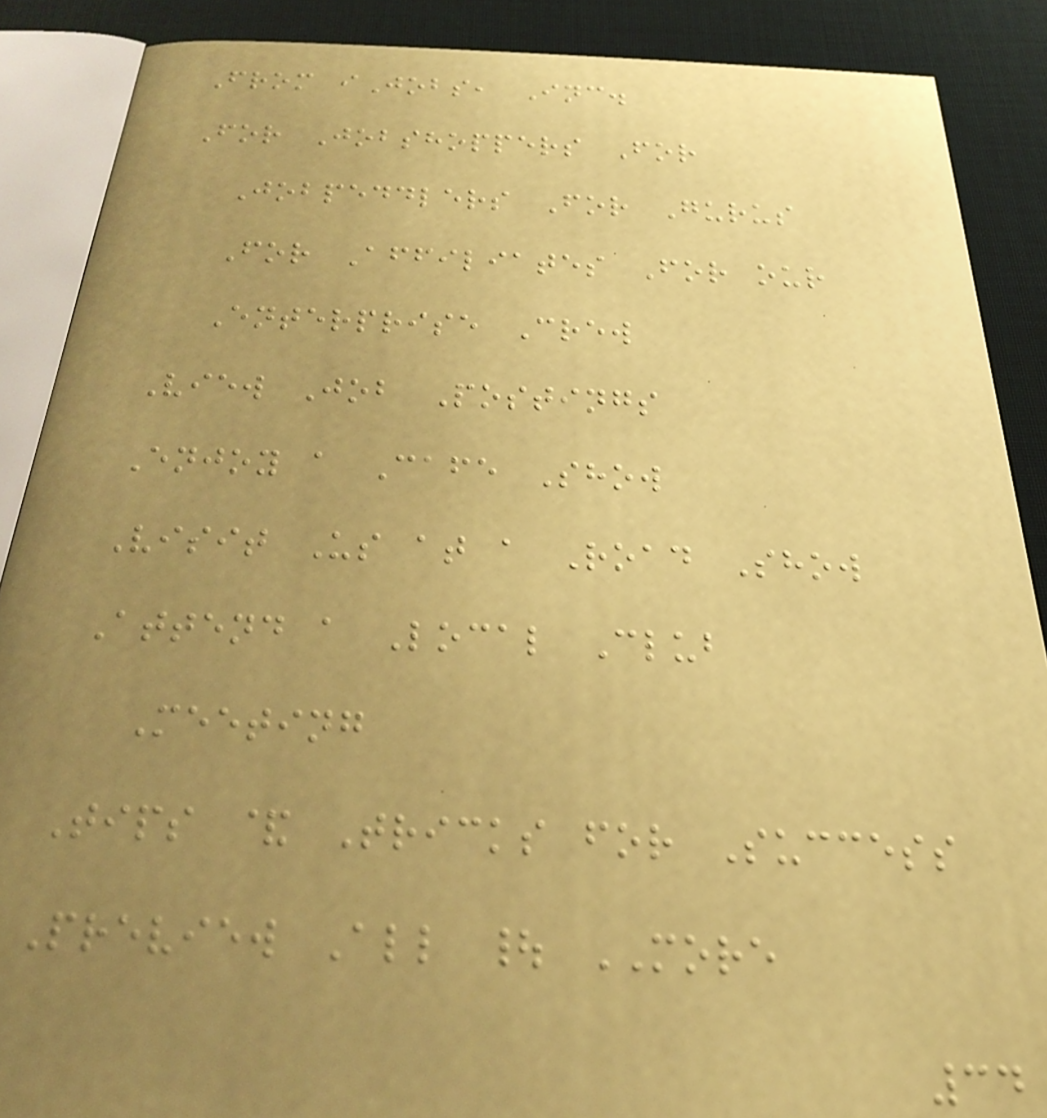From iJobs, Inc.
For Jobshoppers For
Jobpeddlers For Gurus
For Affiliates For our
Enterprise Crew
View Job Postings
Enjoy a Cafe Show
Visit Us at a Road Show
Attend a Local Club
Meeting
Tips & Tricks for Success
Preview All | MORE
34
